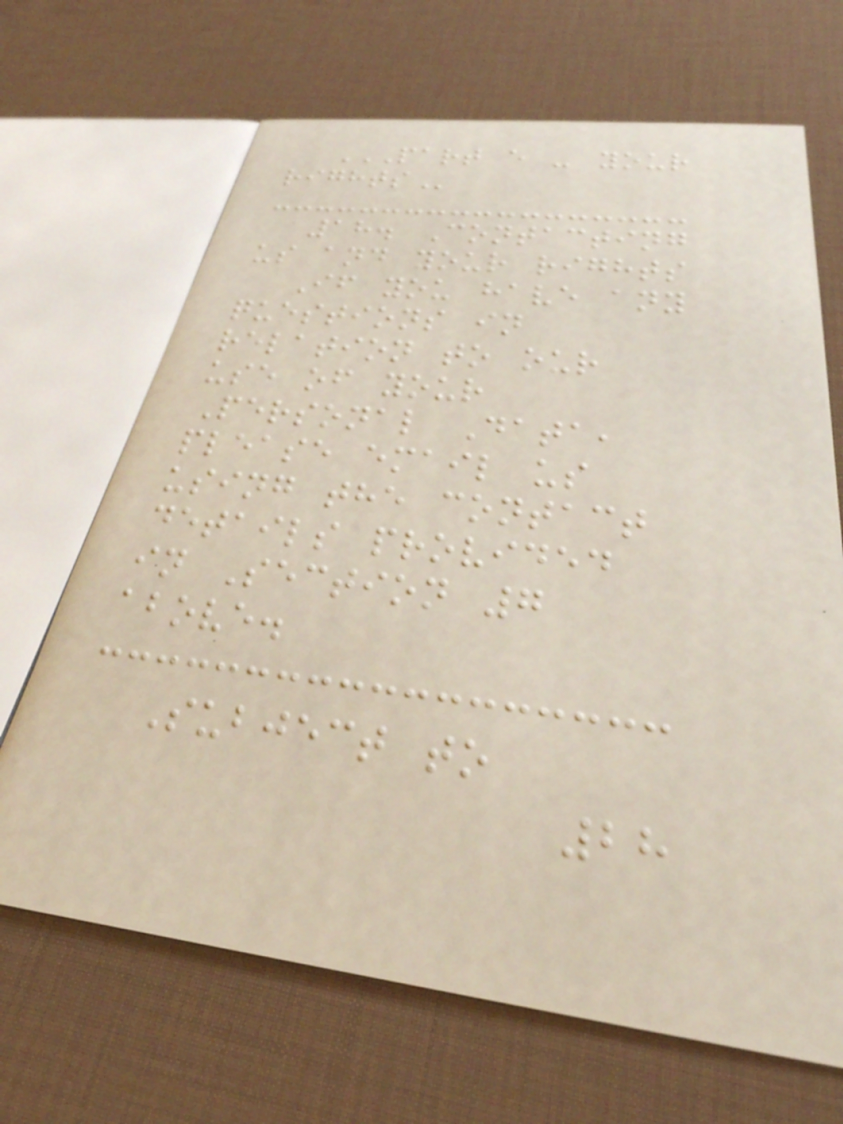PART E - YOUR
RIGHTS
18. Contacting
us and your rights
If you have any
questions in
relation to our
use of your
Personal Data,
please email us
using the contact
details provided
in Section 7
above.
Subject to
28
